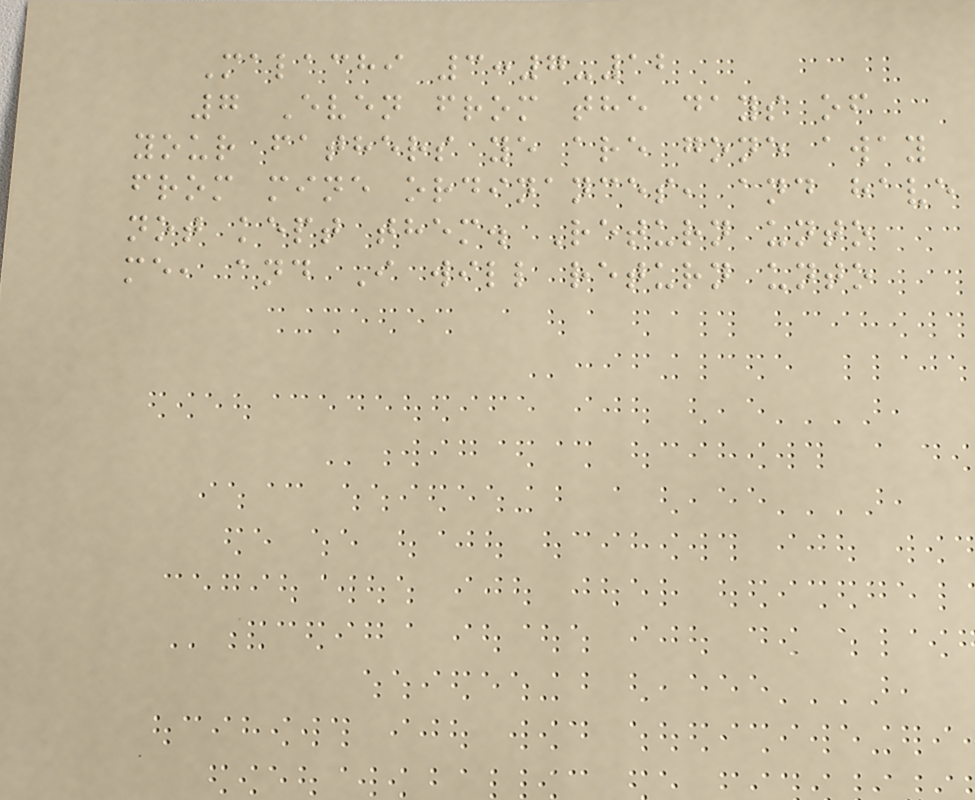Malachi 3:7-12
7 Even from the days of
your fathers ye are gone away
from mine ordinances, and have
not kept them. Return unto
me, and I will return unto
